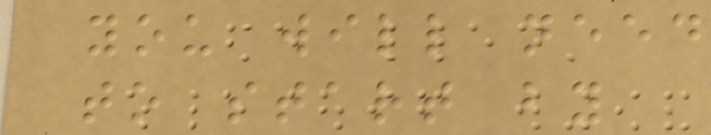you will need
to start by
